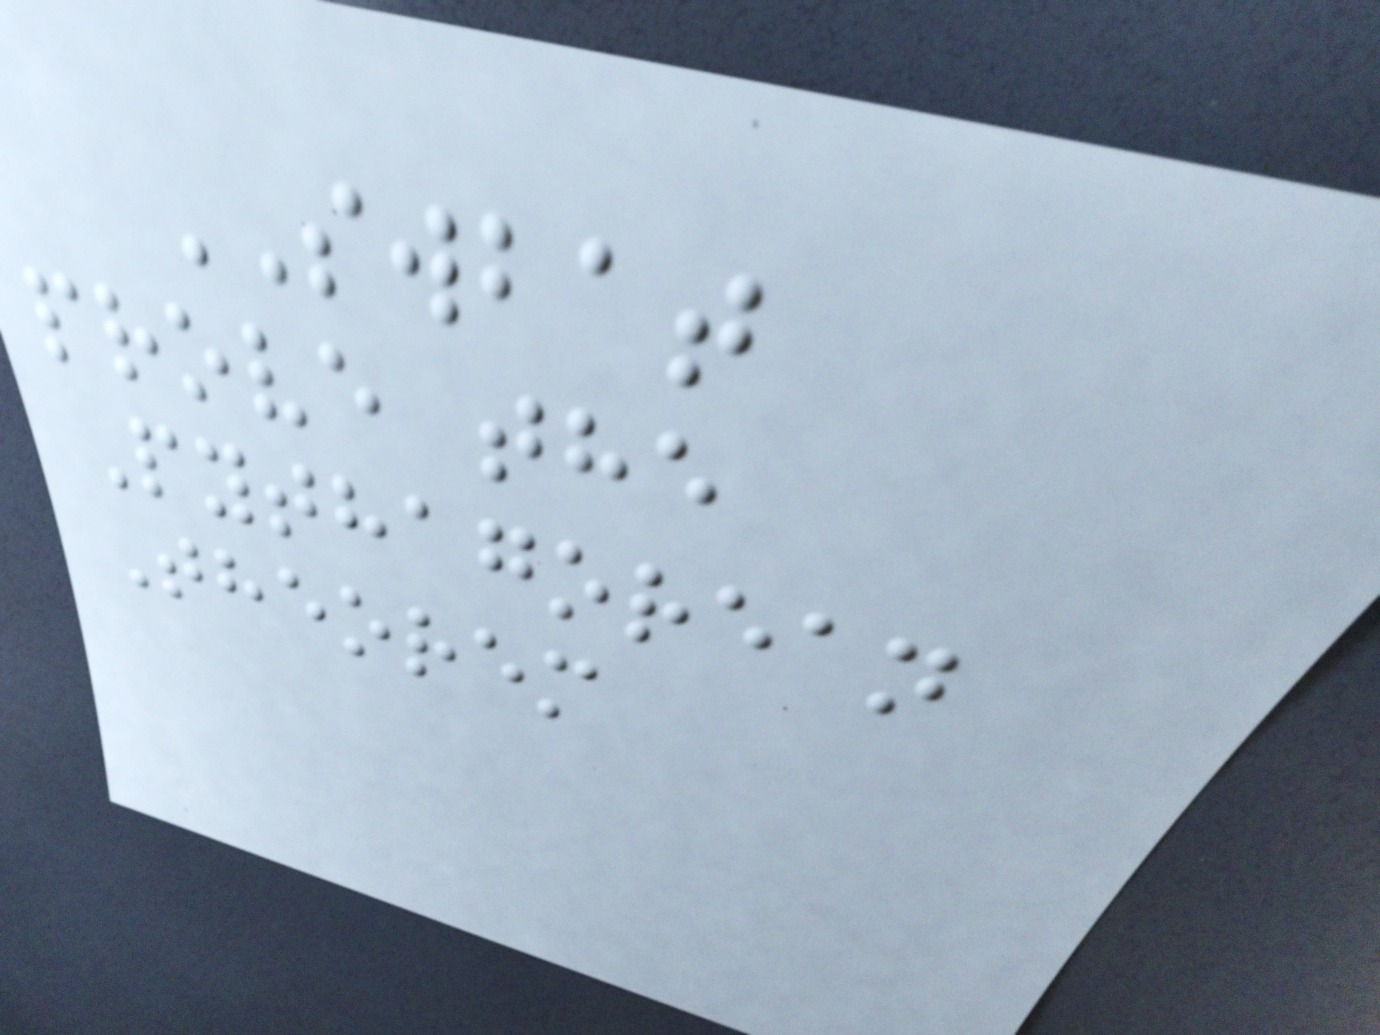SWBAT
prove the
Pythagorean
Theorem
